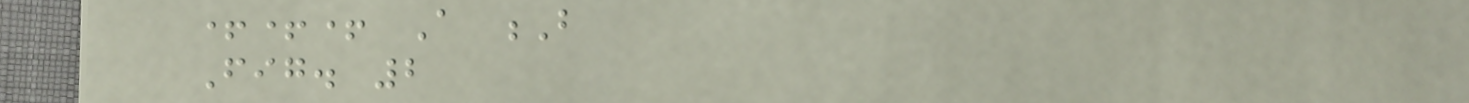+++ A B
Fig. 2
